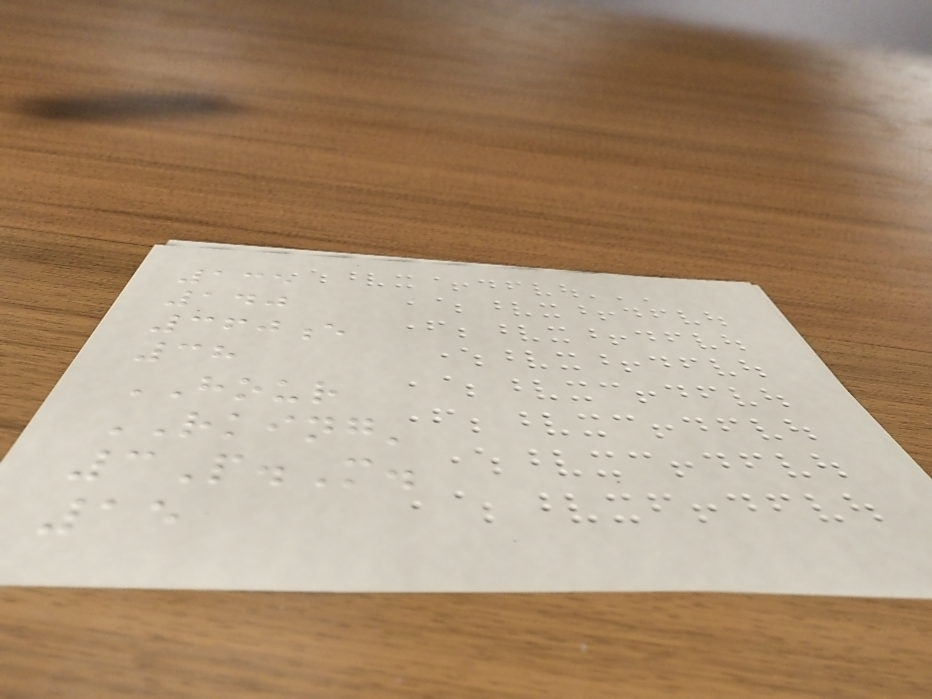135
140
360e
38
HOUR
RKING'
3P.M.
15
